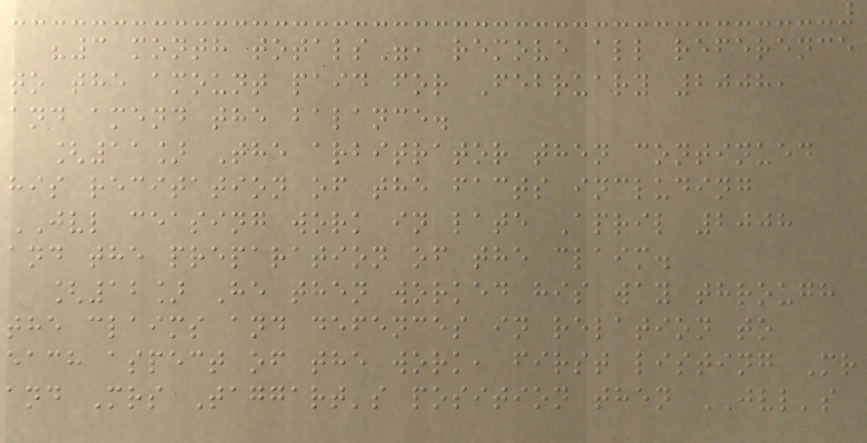"3 month totals", remove all reference
to the amount paid for February 2008,
and amend the balance.
[11] The arbitrator then continued
his recitation of the facts including
JVL ceasing work in late April 2008
and the preparation of the claim.
[12] He then worked his way through
the claims and defences in relation to
each aspect of the work, first listing Mr
and Mrs Taggart's position then JVL's
